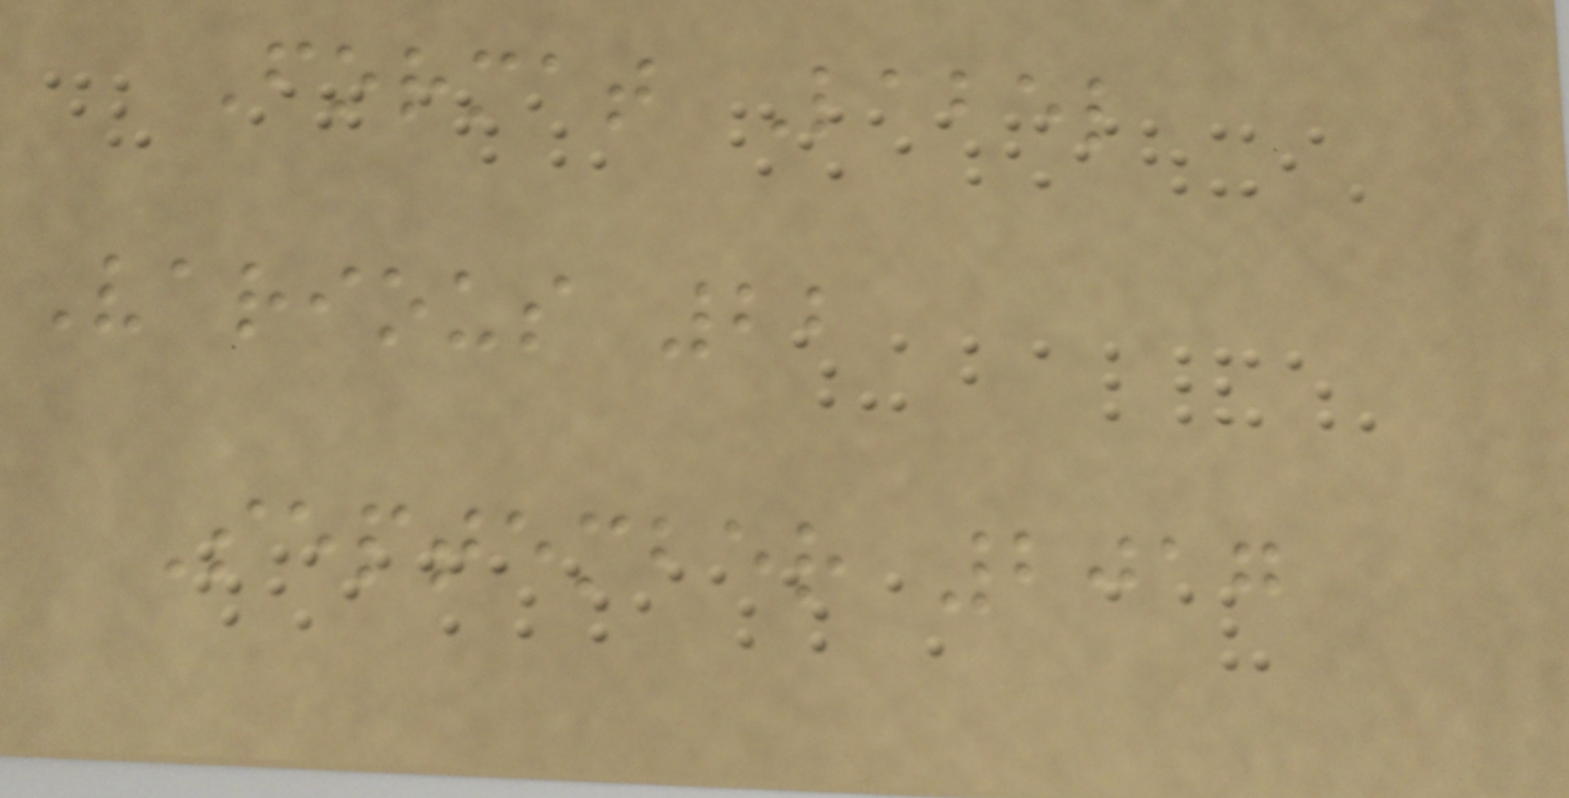Format Label
Various 22
September 2017
